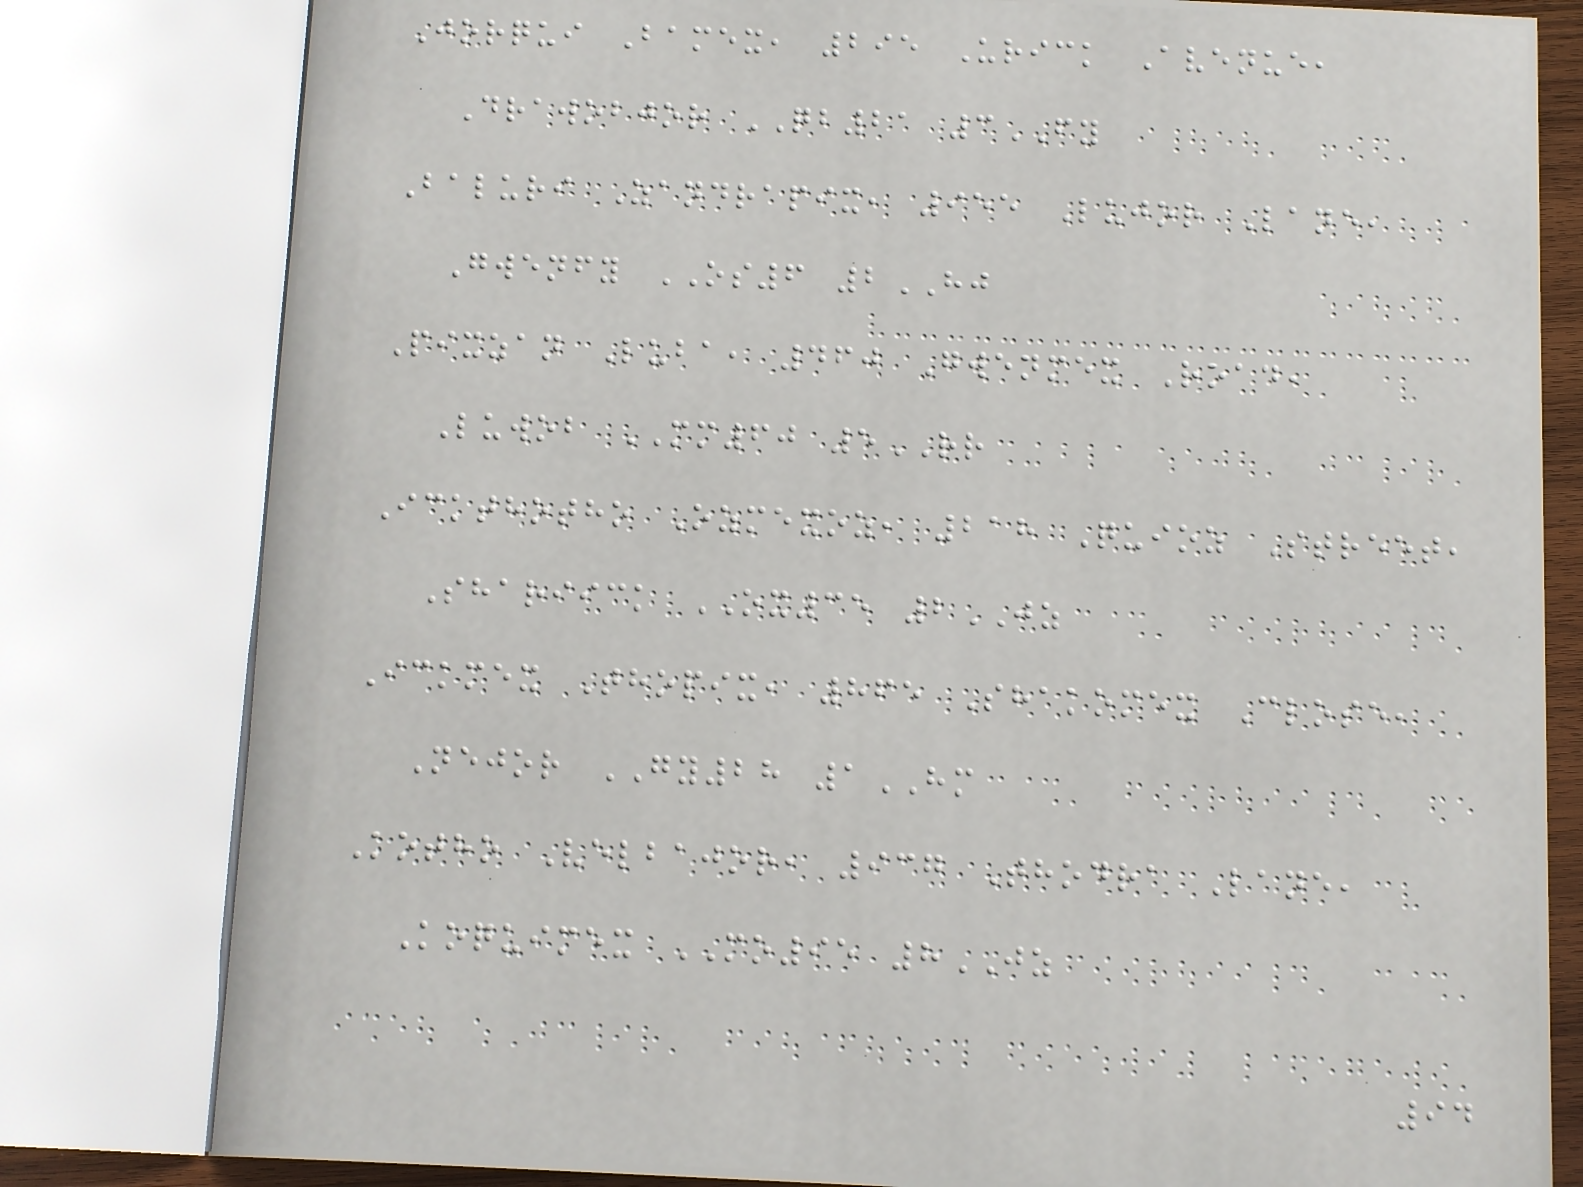Jorqui Bamex, 295 Urick Avenue,
Drawobjor QB21 3FY
Baluri Zandrapix, 955 Lujor Lane,
Gwenfy OS6 2HJ
Pixzan Luba, 460 Gwenmex Road,
Luwob MM60 5RR
Ickthotho Ozmexoz, 218 Quioz Street,
Shariick OX35 2JZ
Ickmex Thopix, 865 Shakomex Close,
Nejor GY28 1HM
Kotho Velbajor, 937 Thodra Lane,
Koquimex MO95 8JZ
94
